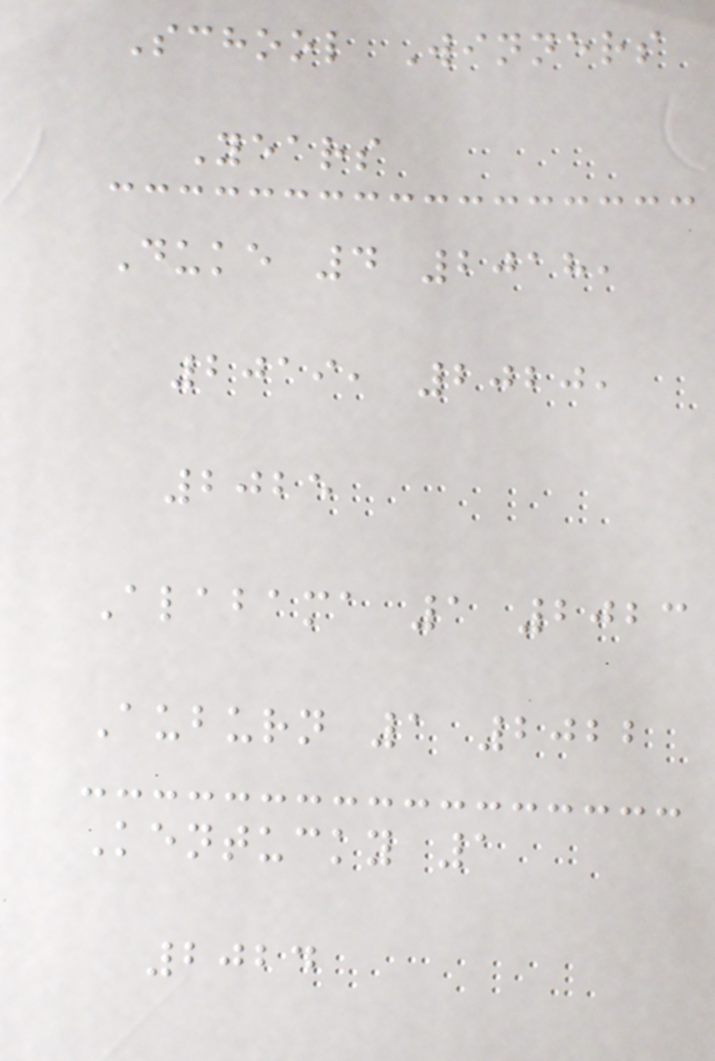School Winners
Years
Duke 4 2018,
2019, 2020,
2025
Alabama 1 2023
Auburn 1 2022
Kentucky 1
2024
